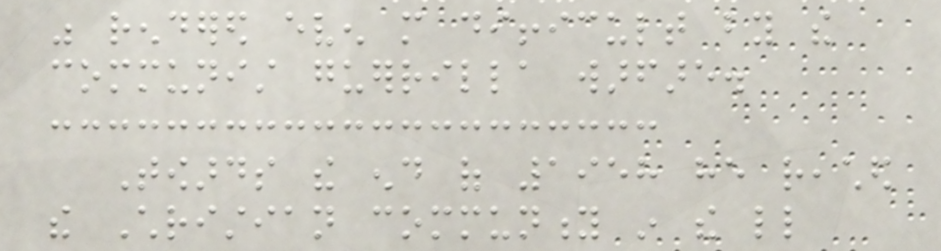was rendered even more difficult by the
communist guerrilla warfare.
Towards the end of 1958 he reached
the Christian community in the little
